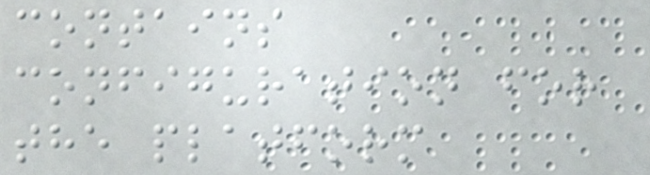contains
configuration for
the platform
